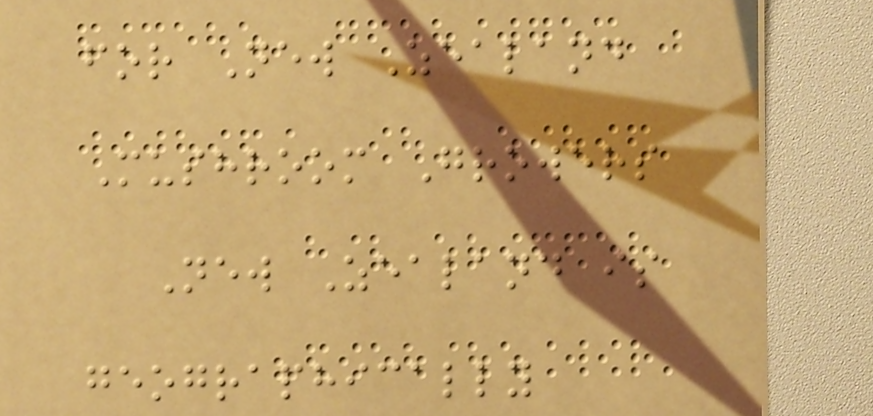for New Zealand
Mushroom Growers
New Zealand is
geographically
